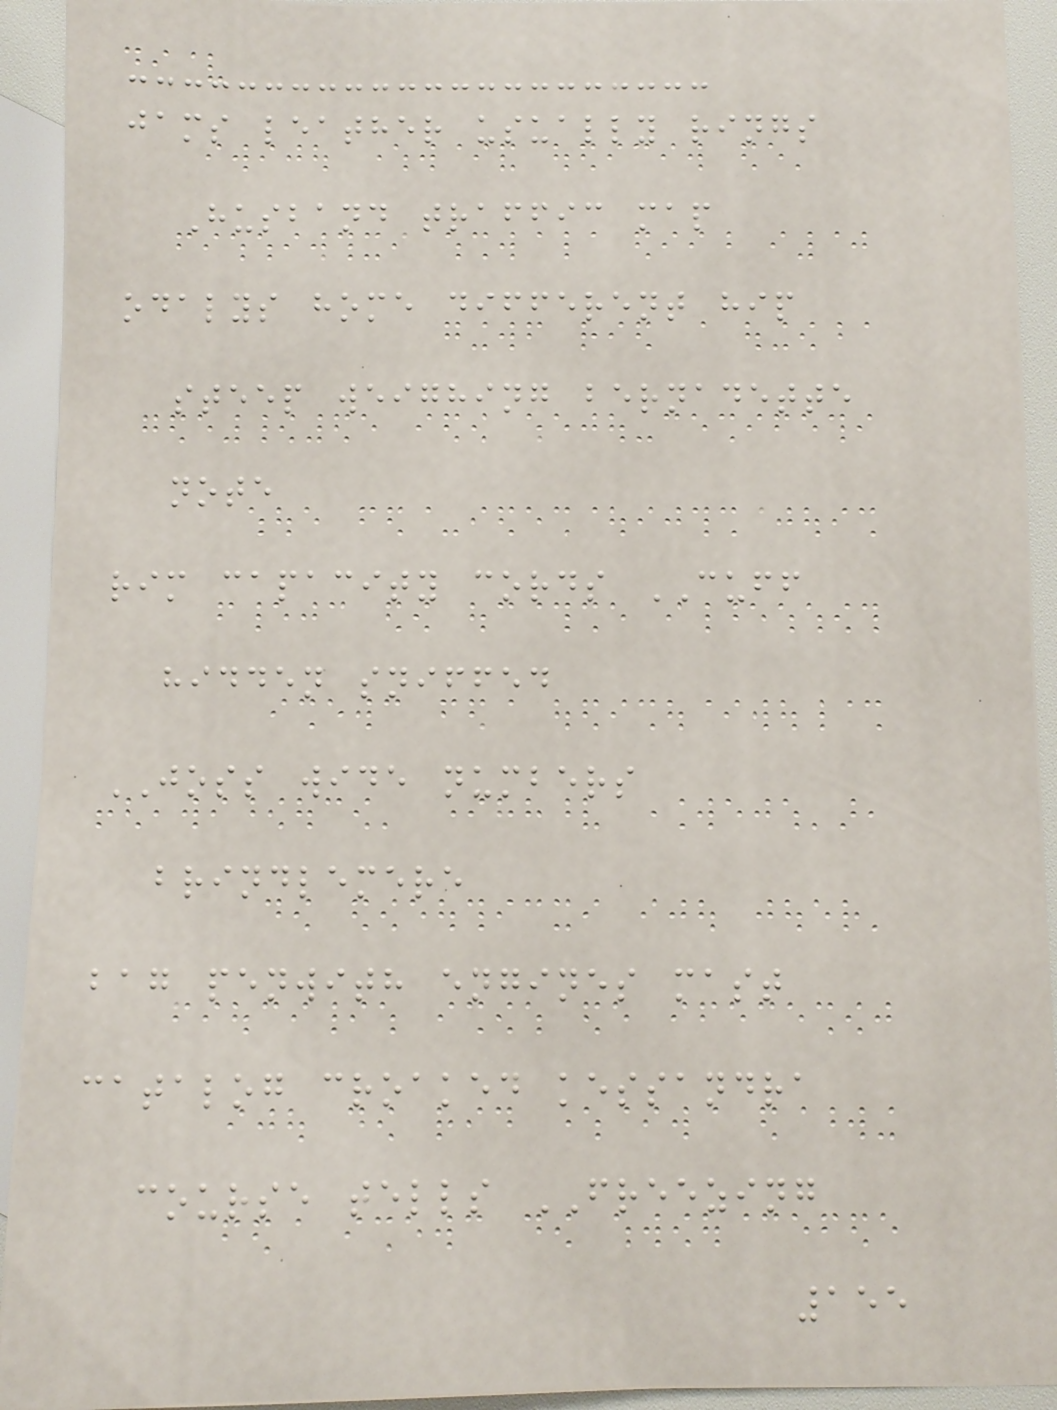jams leather usually rings
Husband traffic map
odalys home different hip
steep weighing bernadette
note
rim capacity cords CUFF
hidden sniffed
JOSS wide numbers
brindlemere
bag penwith engines mast
catalog croaked kessandra
course tells FREEZING
155
